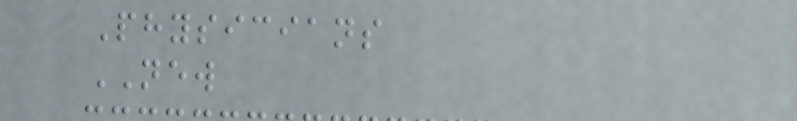Physicians
NEW
